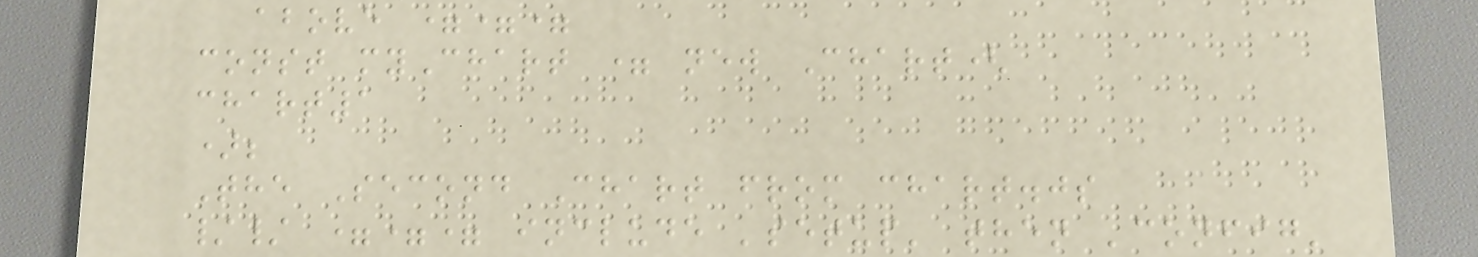above ===
const myChart = new Chart(
chart1
);
The Second Chart from chart.js
// === include 'setup' then 'config'
